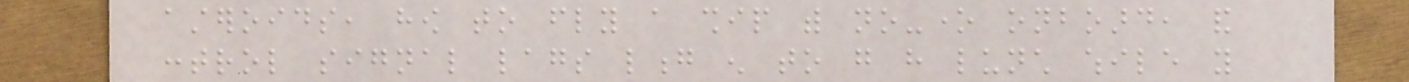asteroids, how to fly a ship with no-one onboard, and
control signal lags long enough to go have lunch while you
